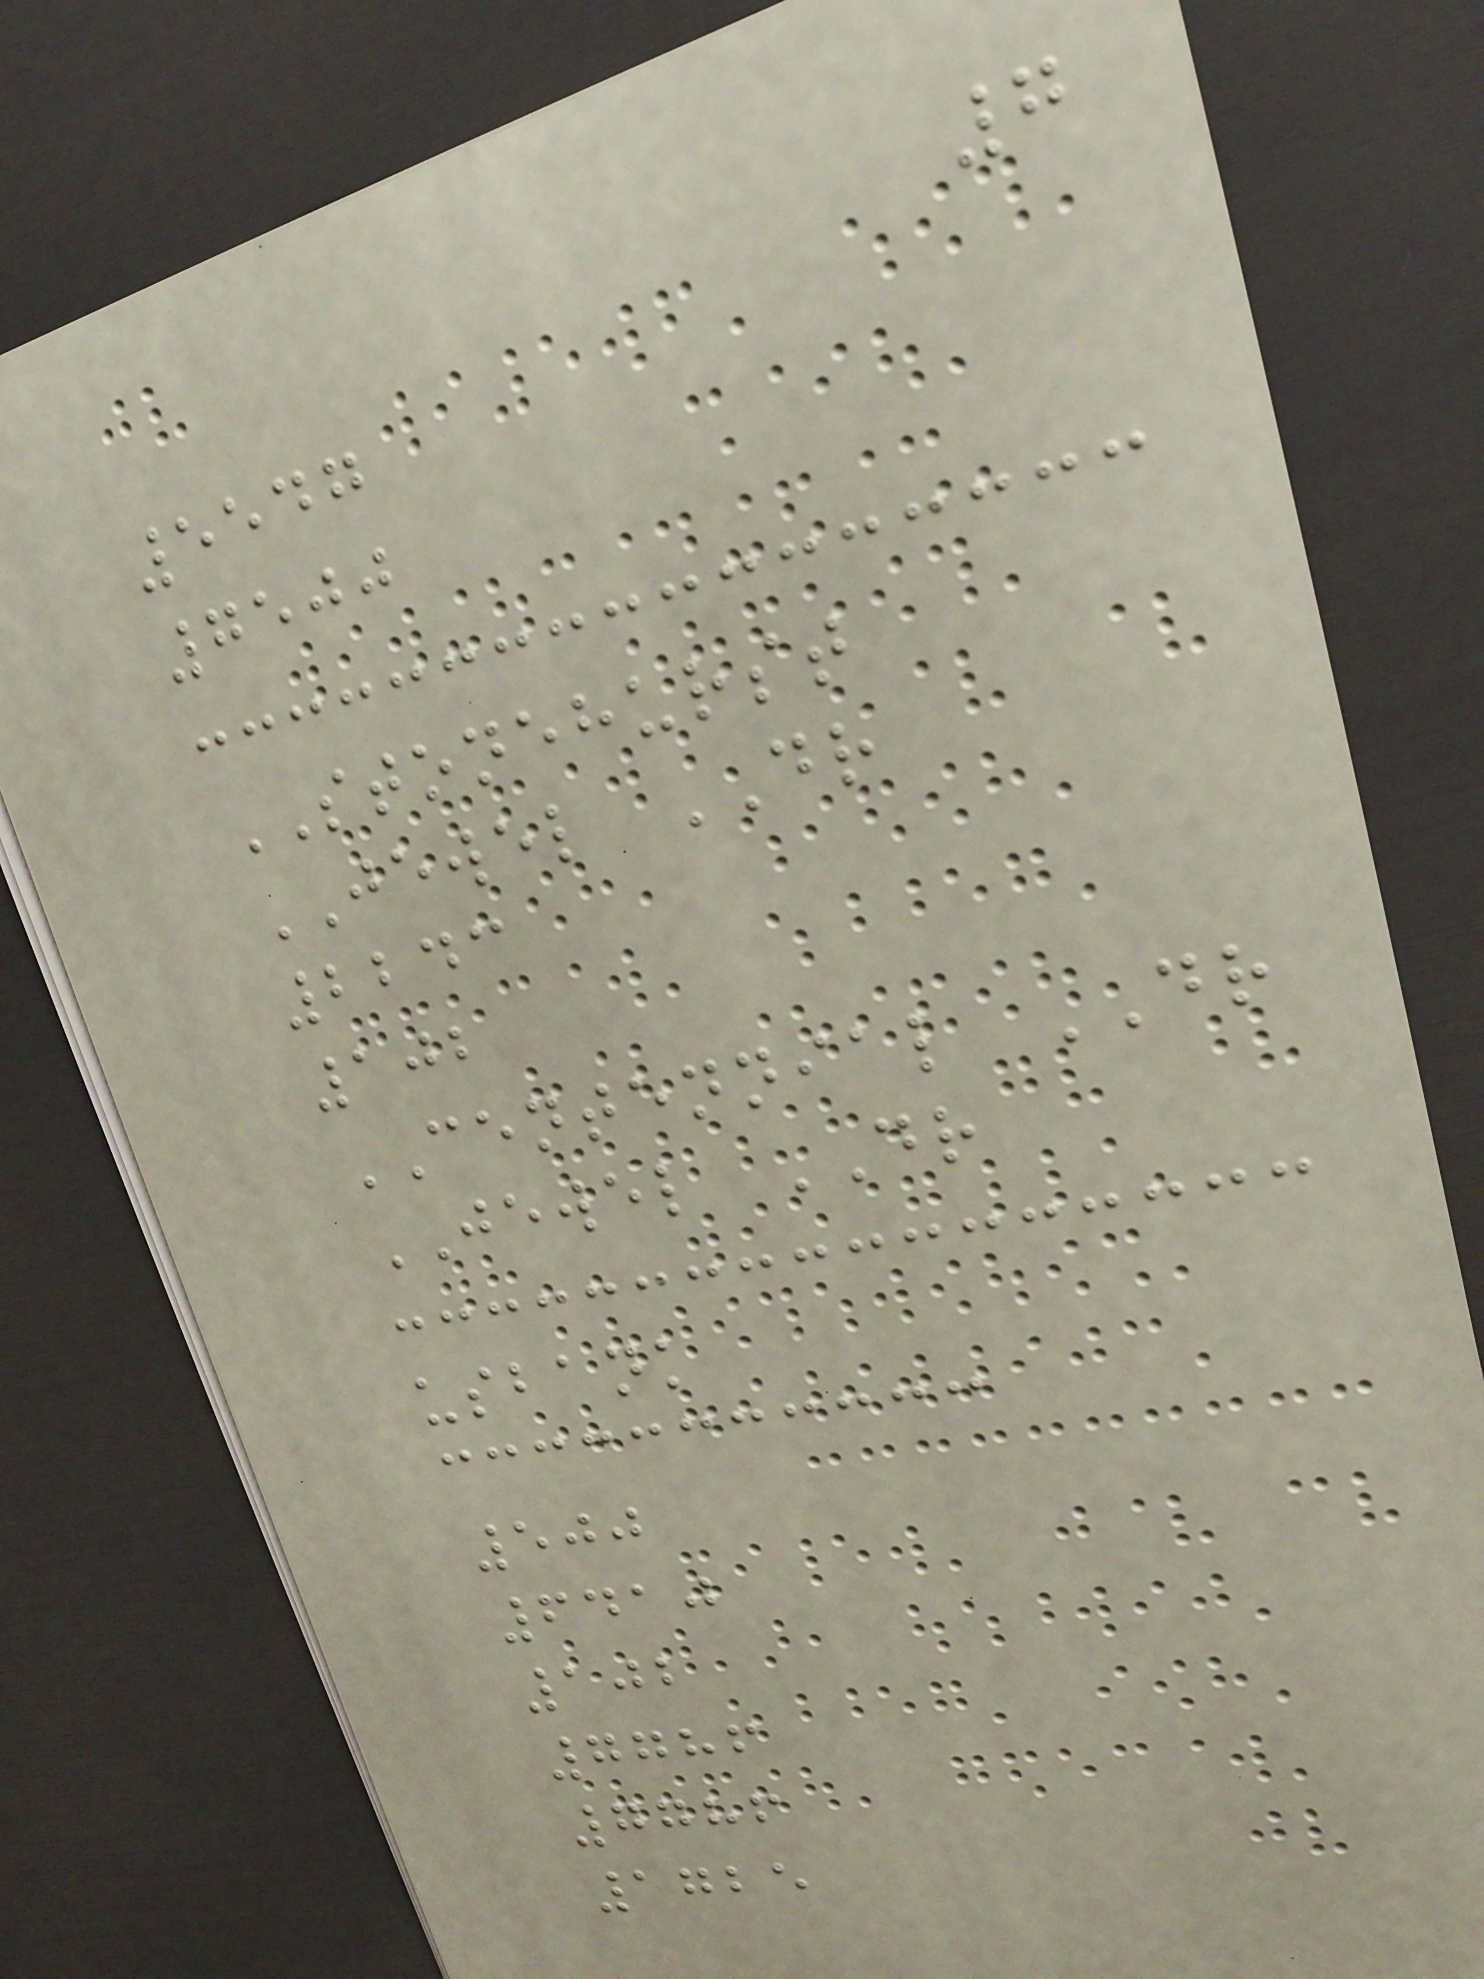7
5547
7500
STONEHURST
JEWEL DR
2243
102
CENTENNIAL DR
JEWEL DR
usbank
500
6410
102
7786
7786
1725
